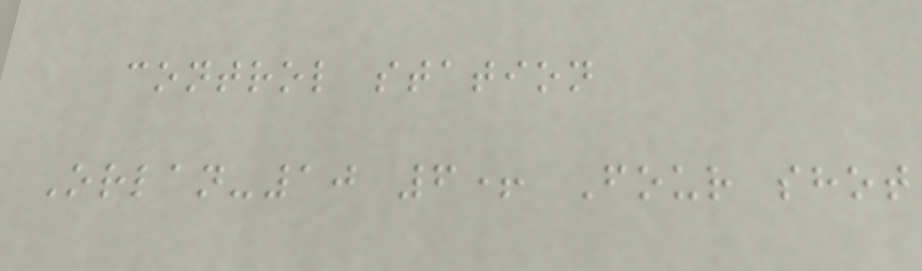control station
Orlan-10 6+ Four shot
